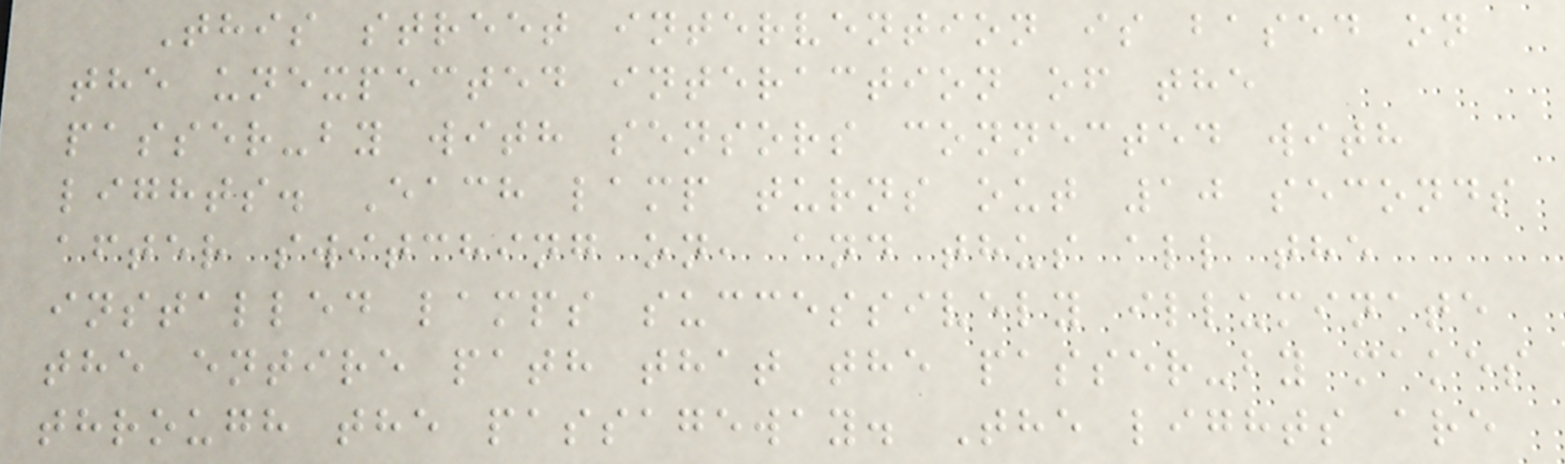This street intervention is based on
the unexpected interaction of the
passer-by with sensors connected with
lights. Each lamp turns out 10 seconds
after switching on, and thus all the
installed lamps successively illuminate
the entire path that the passer-by makes
through the passageway. The lights are
